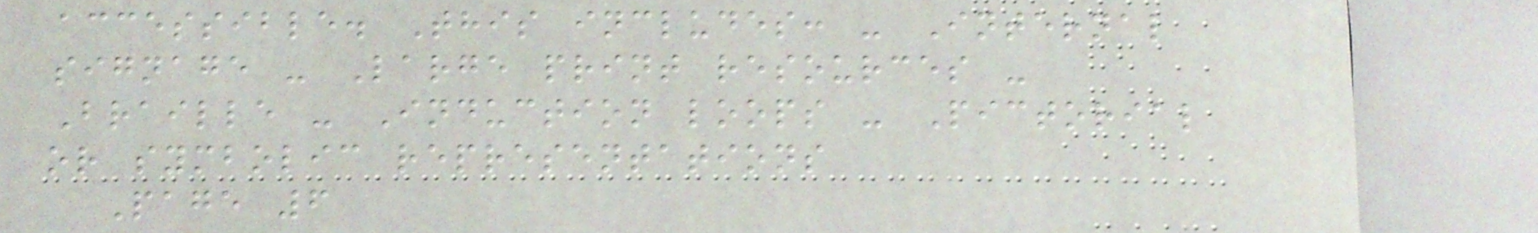accessible. This includes: - Internal
signage - Large print resources -
Braille - Induction loops - Pictorial
or symbolic representations
Page 6
